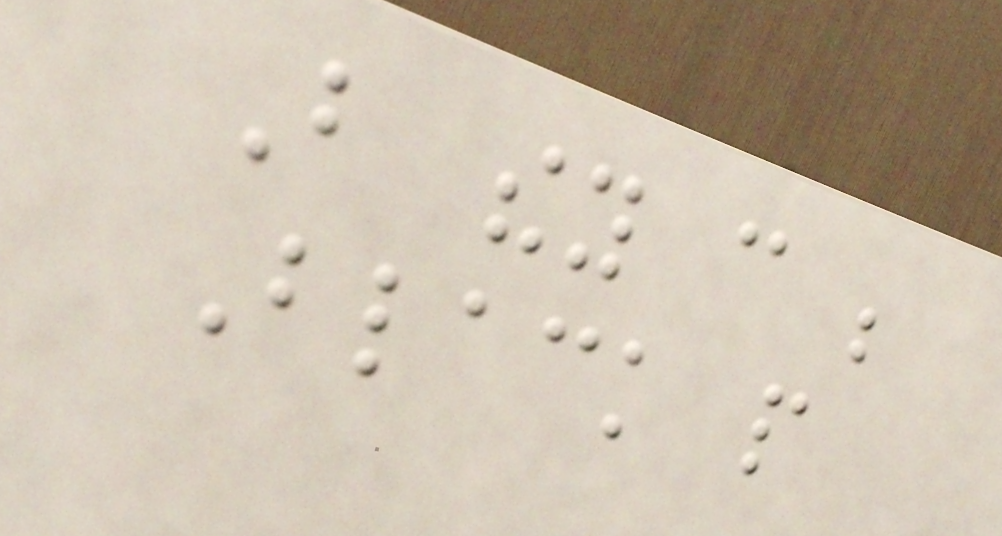But they can be
Black people
